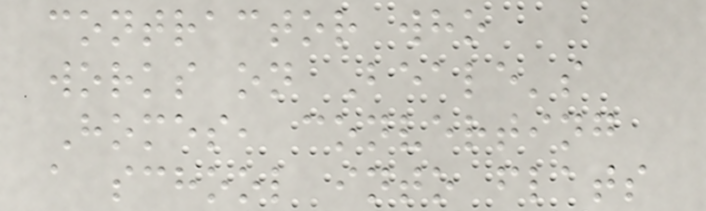contractor who
works on Beale's
Homes, converting
a school into flats
